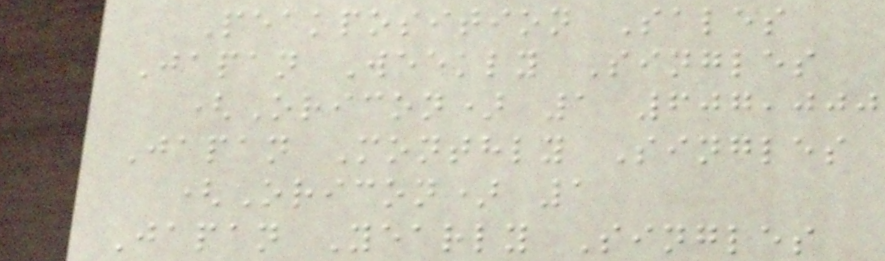Peakposition Sales
Japan Weekly Singles
(Oricon) 1 607,000
Japan Monthly Singles
(Oricon) 1
Japan Yearly Singles
